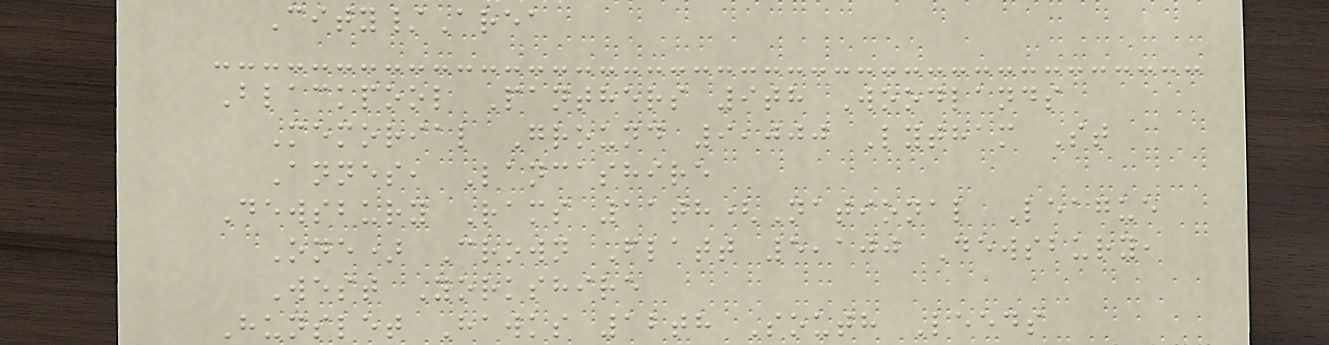City/Area
Blackpool Panthers 9th Woodlands
Memorial Ground 9,000 Lytham St
Annes, Lancashire
Dewsbury Rams 11th(National League
One) Crown Flatt 5,100 Dewsbury,
West Yorkshire
Hunslet Hawks 12th South Leeds
